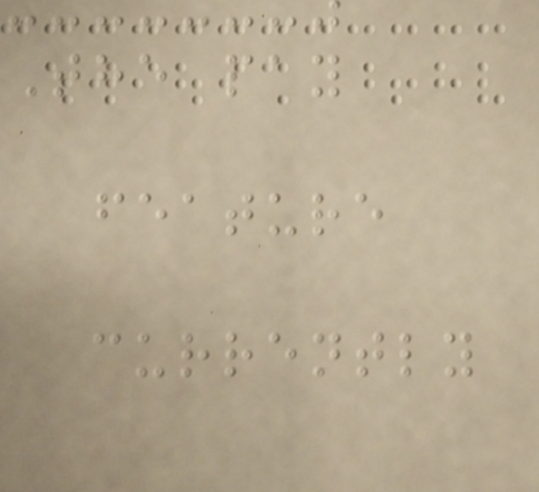The pay
feature
currently
